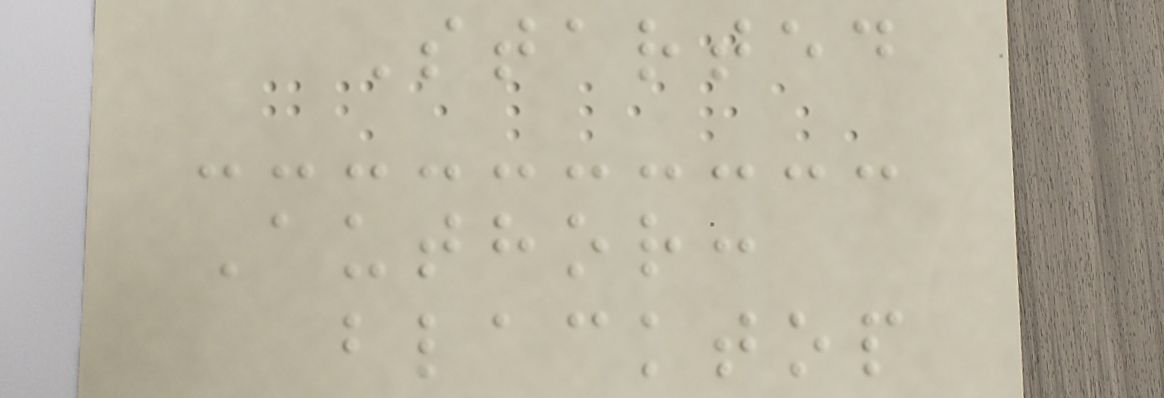Started
Author:
blacktop
